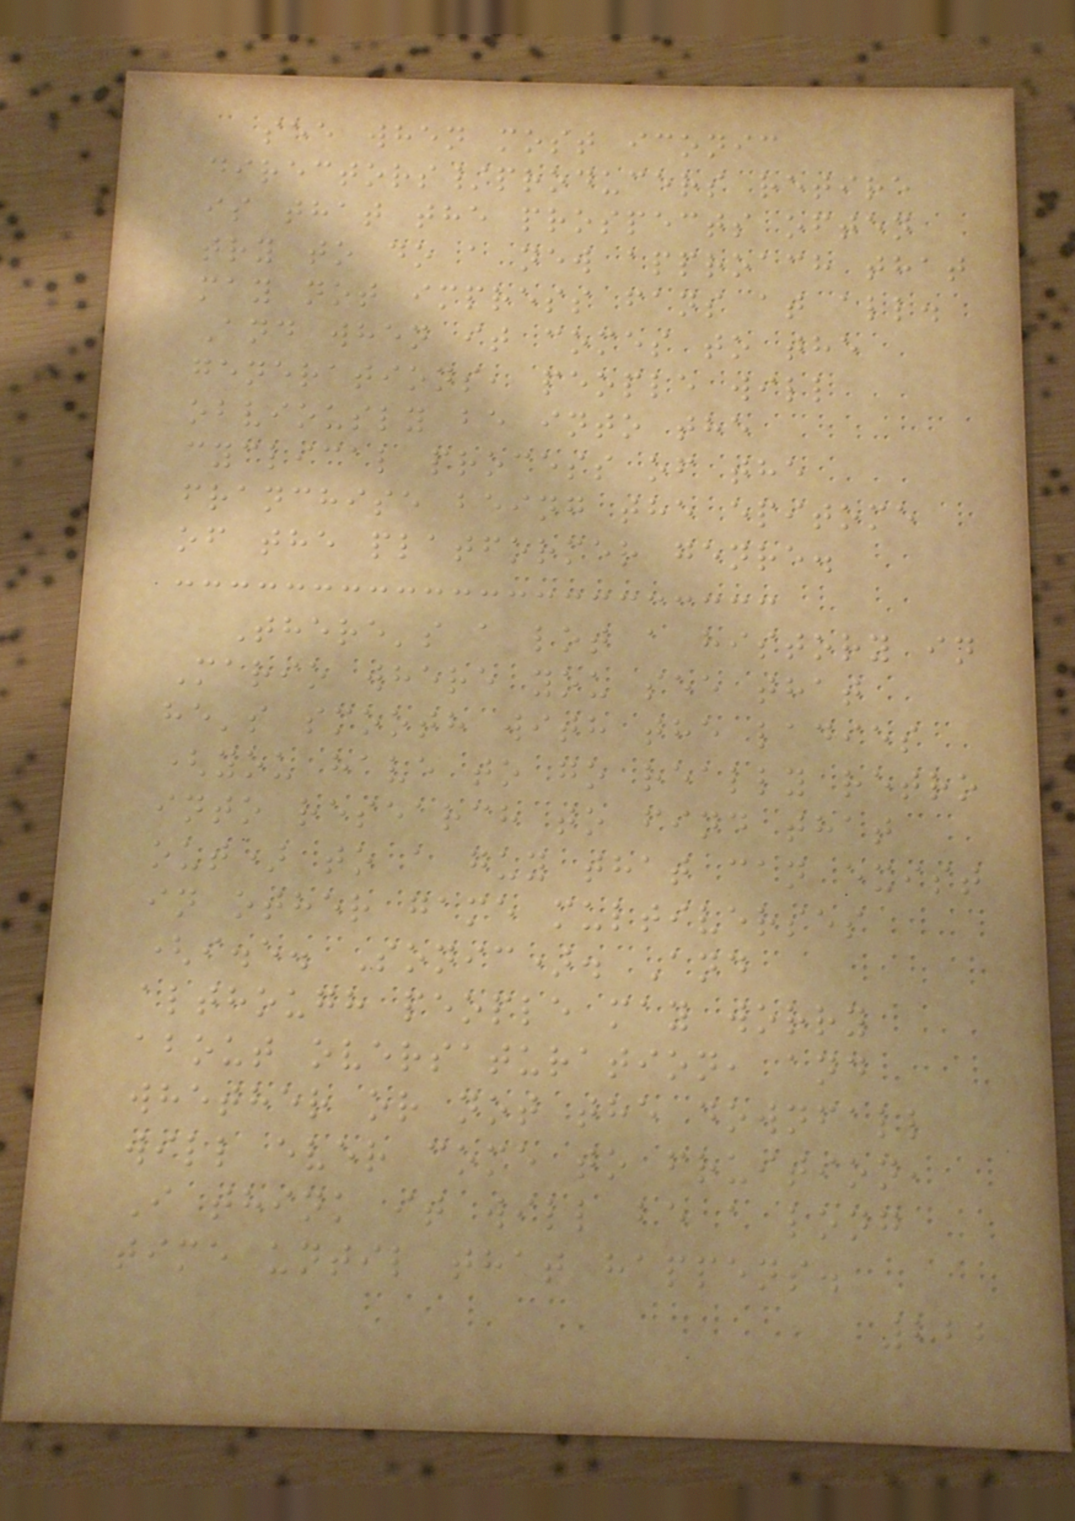see when most iconic
directors/producers retire
is that the prospects often
try to do a new approach that
may not impress fans at all.
And when it comes to the
generations, people will
obviously be into the
cyclical process of the
franchise being the epitome
of the platformer genre.
There's a lot a history in
Mario where you see that
he's smooth with the ladies
(you have to go really retro
into research to find that
out) to a guy that can exist
in other game multiverses
(i.e. Sonic). And
although people may worry
about oversaturation, and
whether or not the downfall
will ever come to fruition,
I think it will be a long
time until that happens.
222
